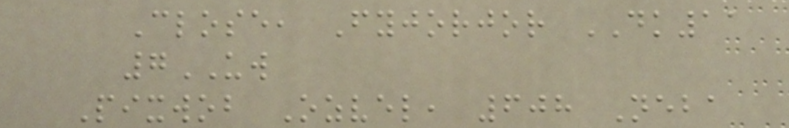Close, Fyjorjor DK11
7UW
Pixwob Ozvel, 608 Neba
